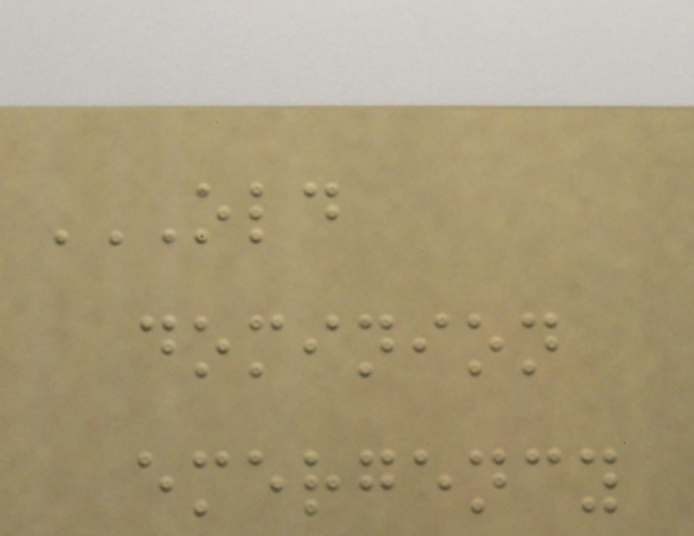OLD
DOMINION
EMERGENCY
